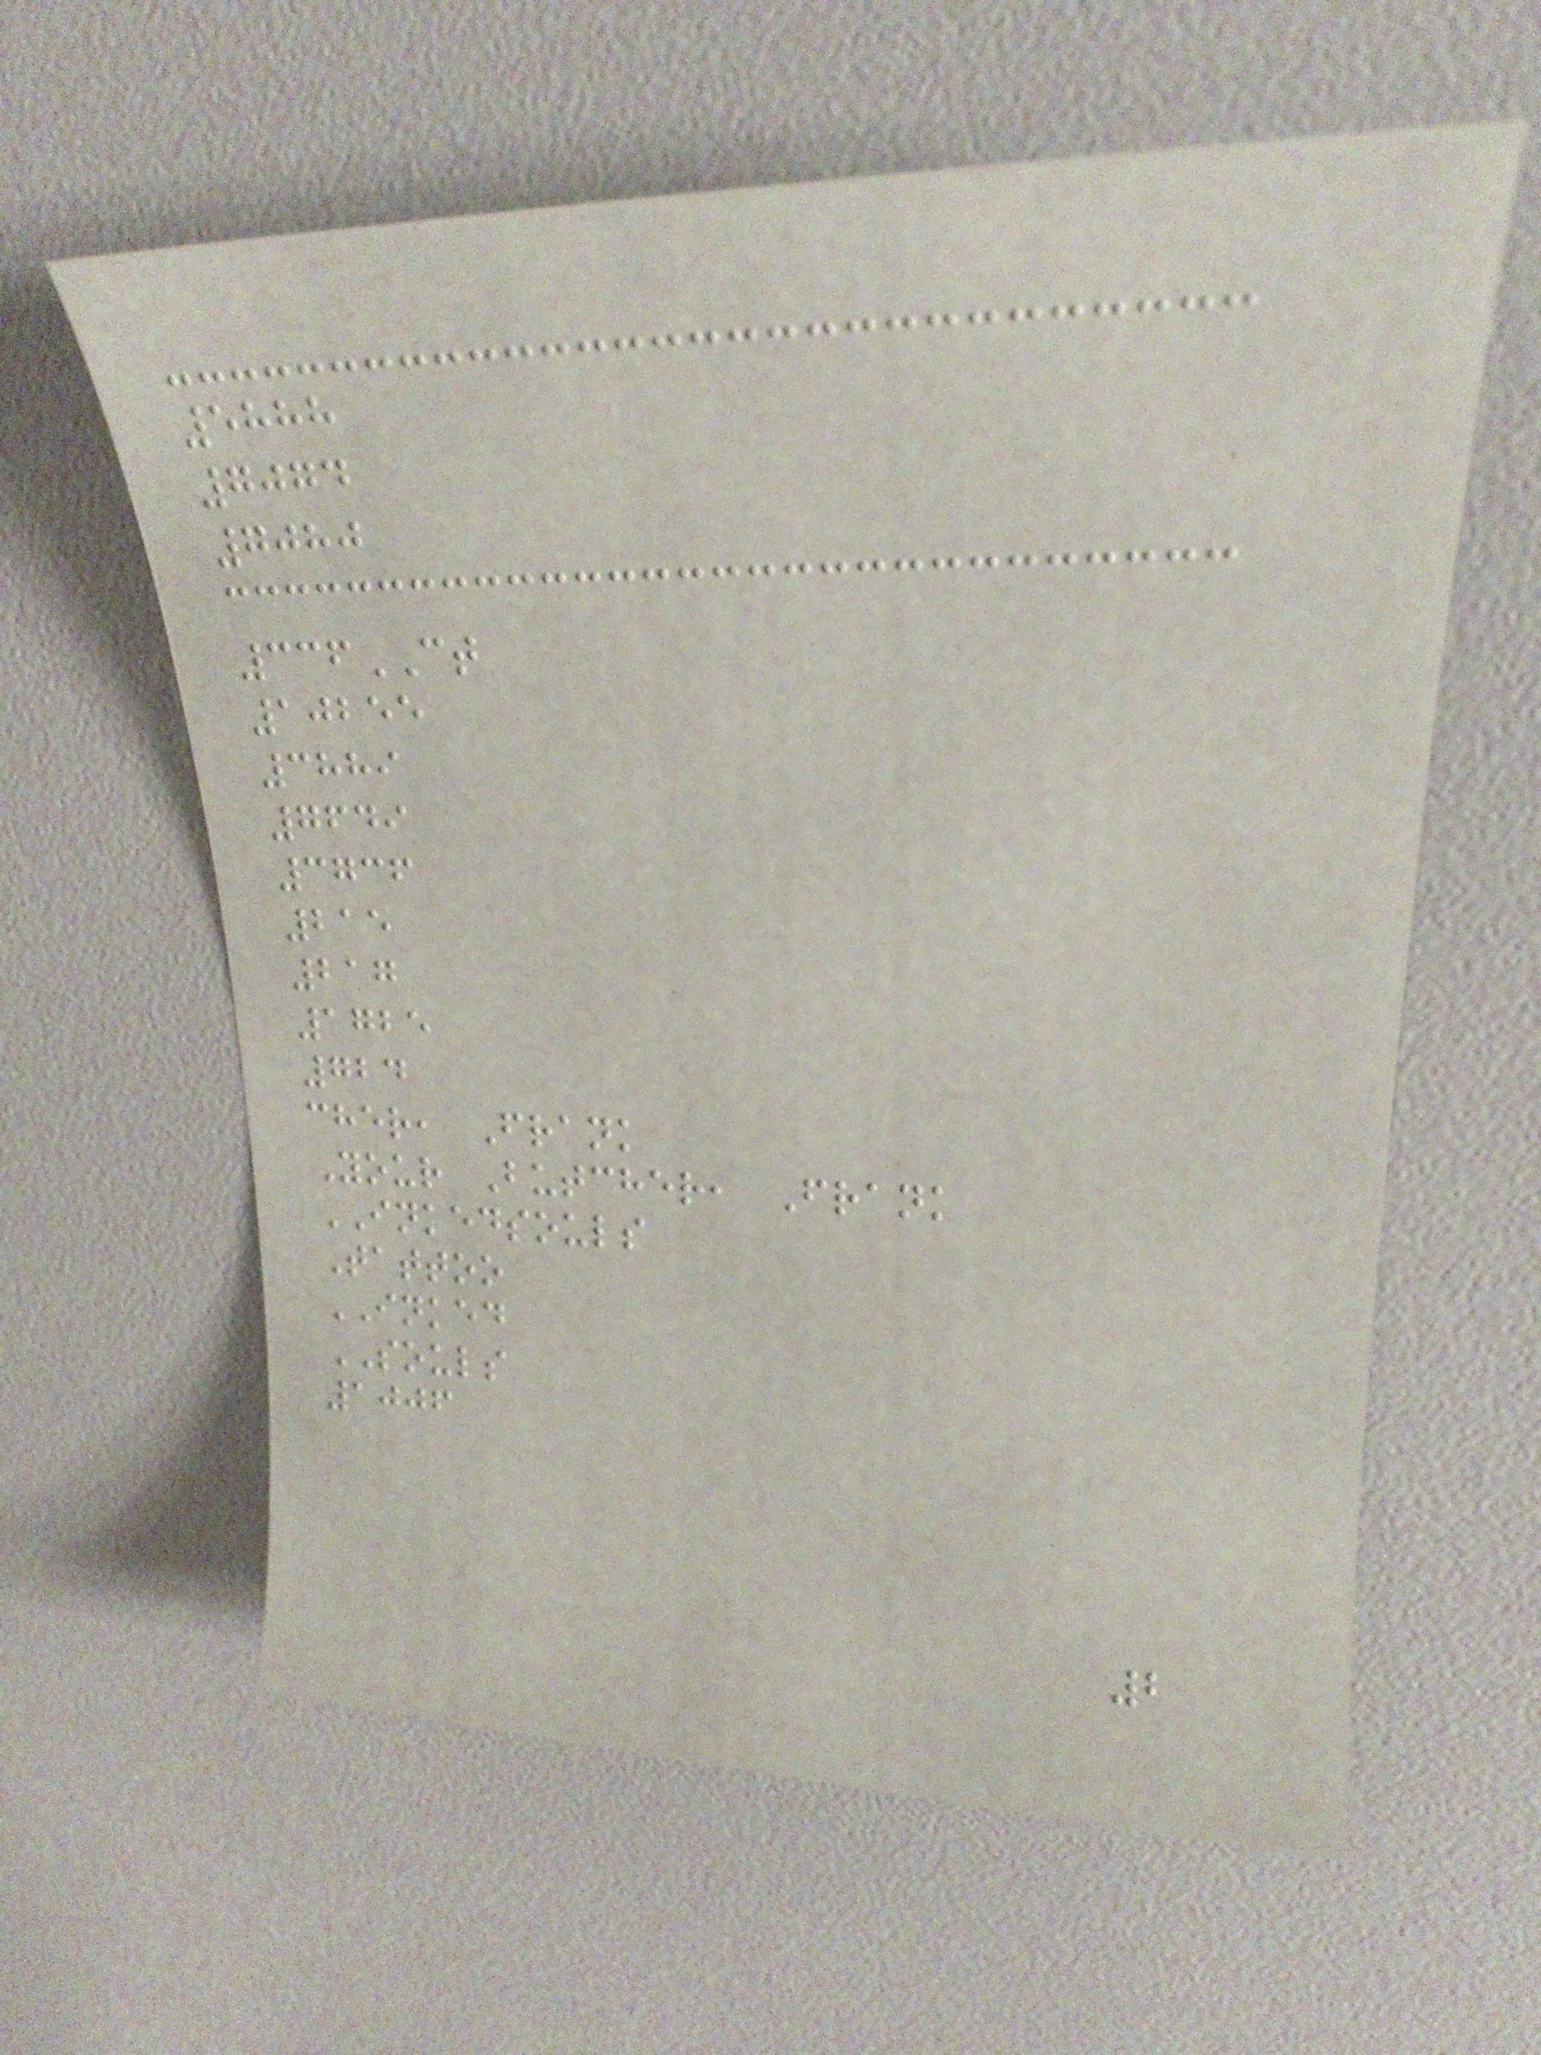5888
7074
7080
336CT
10255
3889
7649
3736
215
217
1725
724
cher, Frank
Your Butcher, Frank
INKEDSOULS
Tattoo
INKED
SOULS
1006
2
